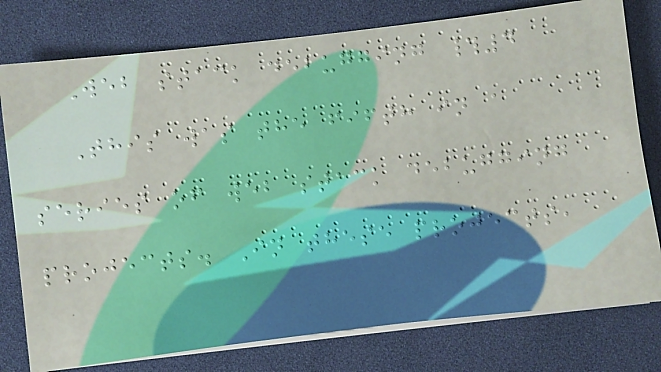Web stack debugging #4
This was the fifth in a
series of web stack debugging
projects. In these projects,
